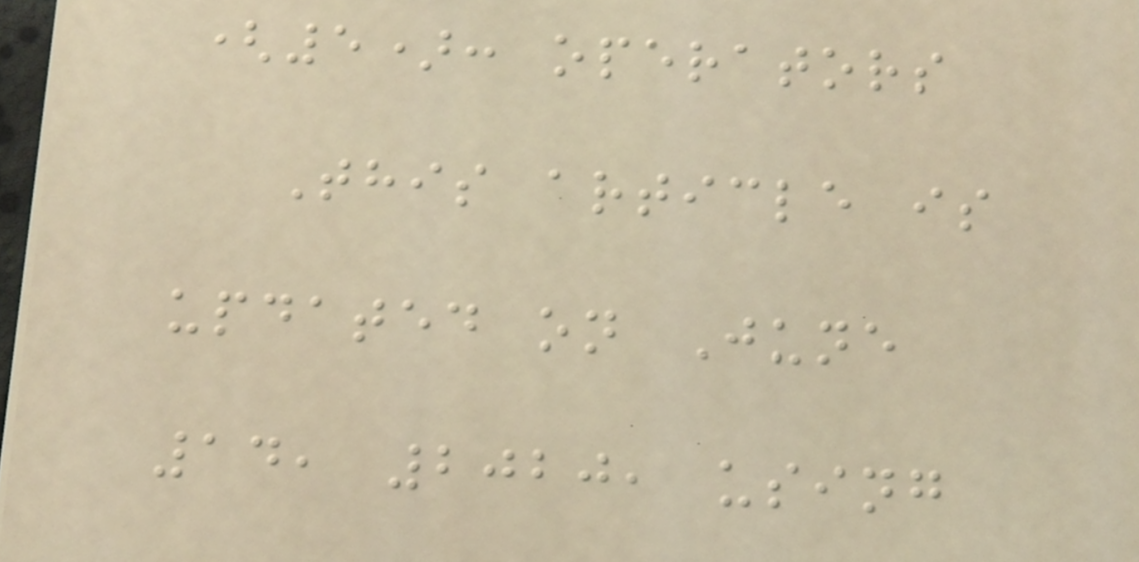(5): operators
This article is
updated on June
14, 2020, using
